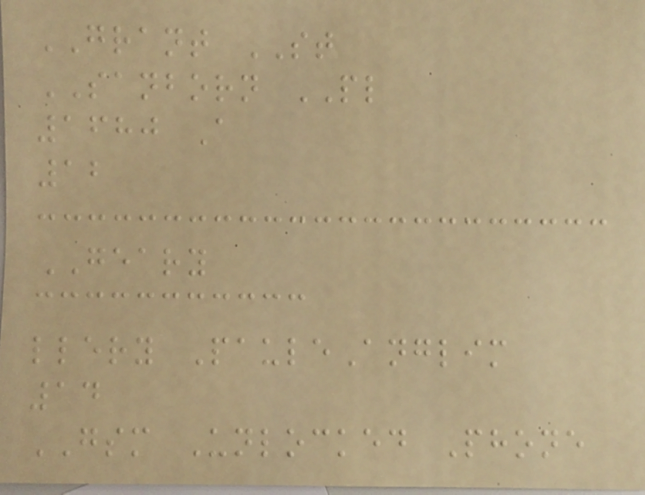GRANT ST
SANBORN PL
1680 A
12
GEARY
llery PauleAnglim
14
GSM Unlocked Phone
